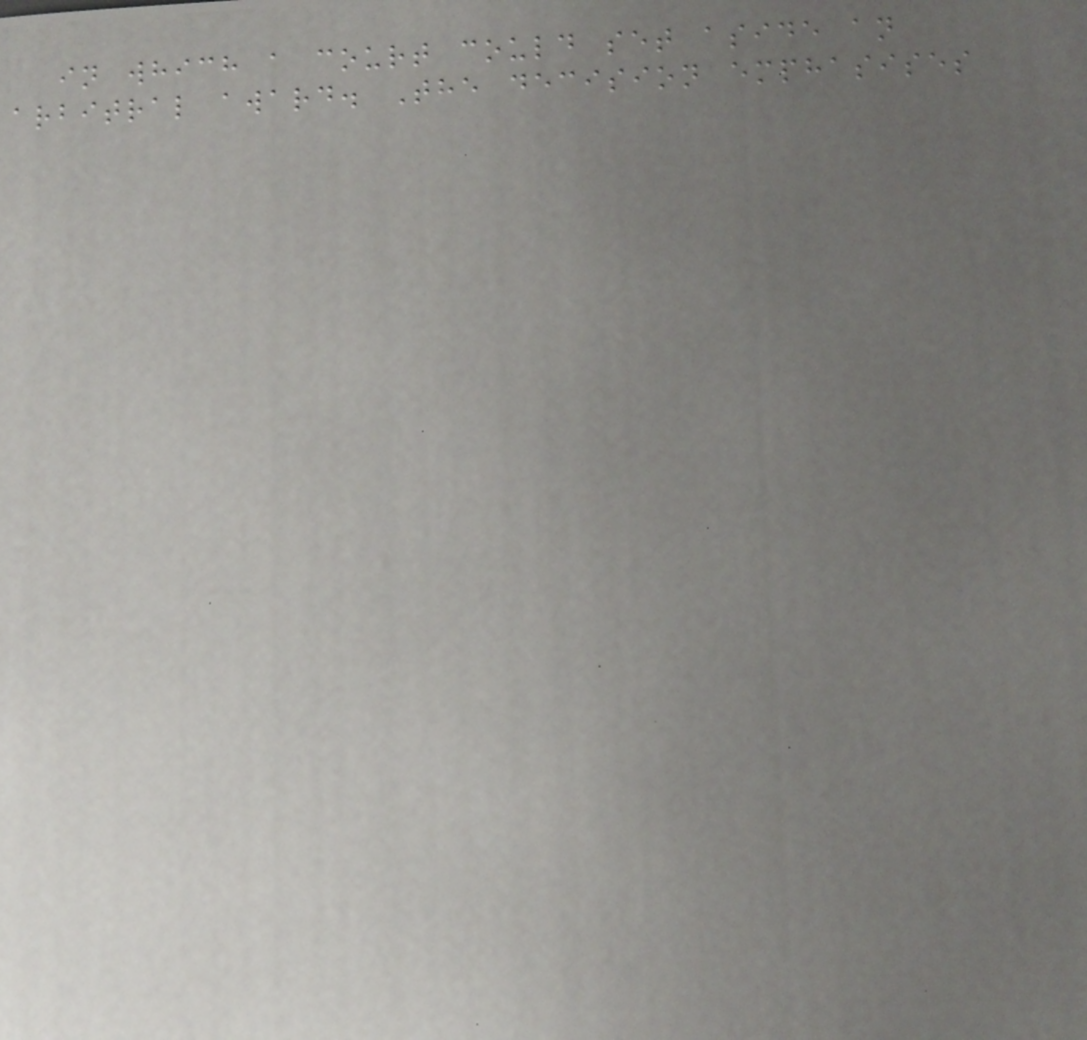in which a court could set aside an
arbitral award. The decision emphasises
